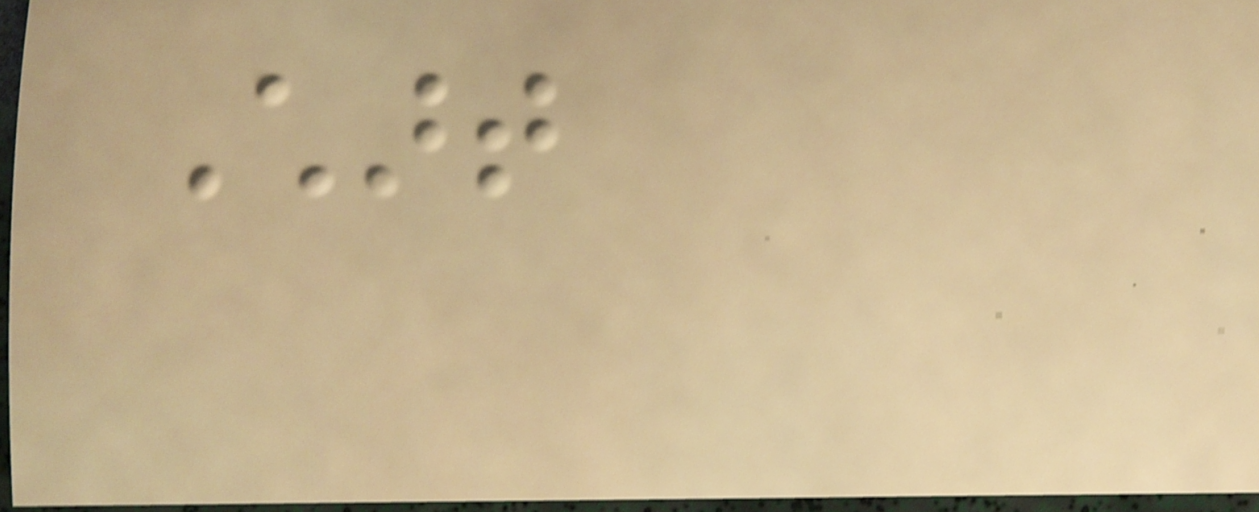Chart
